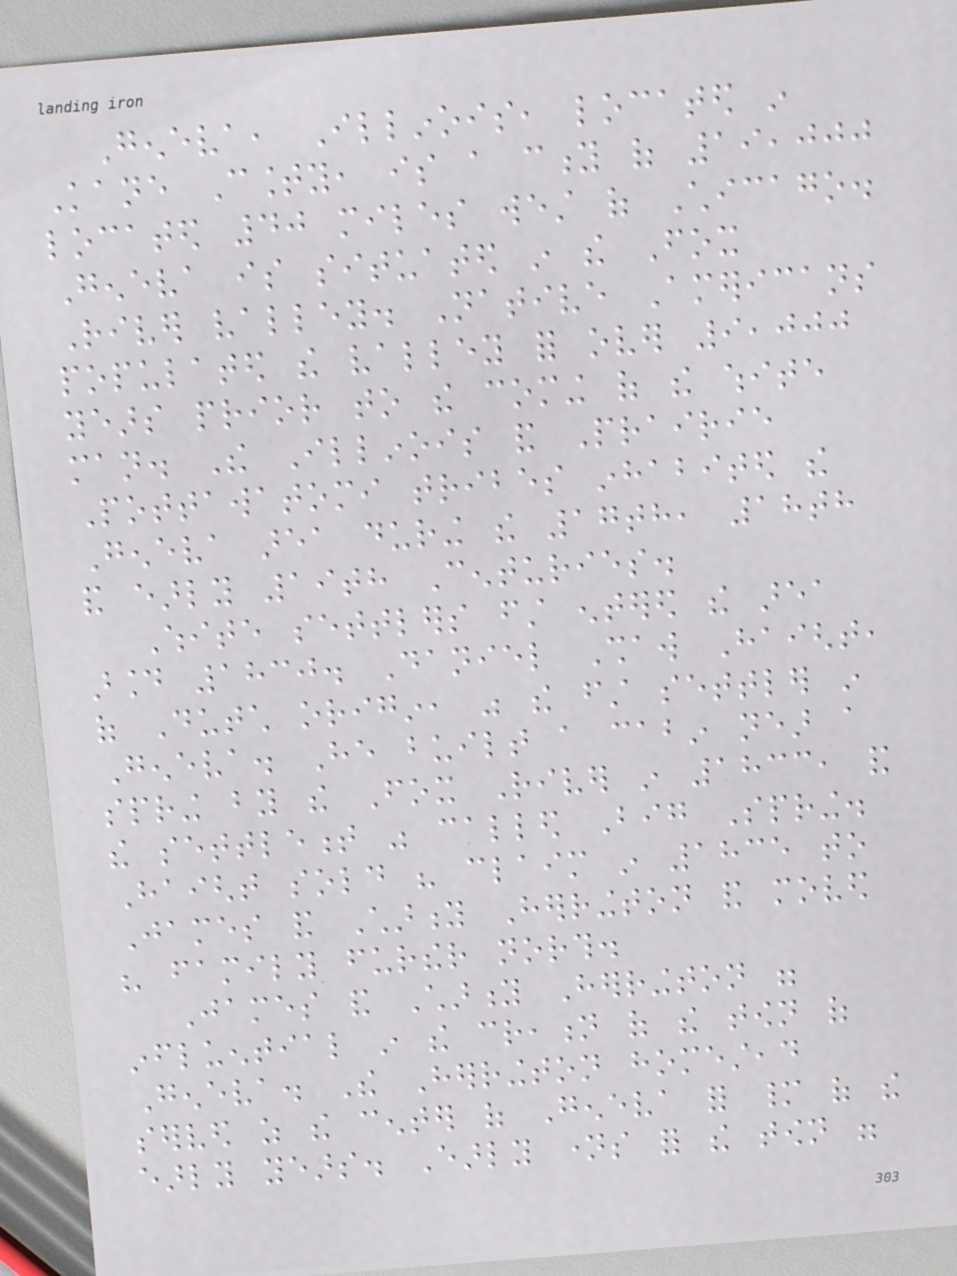Geneva, Illinois, located in
Kane County, is a city of 19,000
located 40 miles west of Chicago.
Geneva is situated in the Fox
River valley. Native Americans
populated the valley for over 9,000
years prior to the coming of the white
man. The Illinois and Prairie
Pottawatomi tribes inhabited the
Geneva area during the 17th, 18th
and early 19th Centuries.
White settlers first entered the area
around 1830. Daniel Shaw Haight,
of Dutch origin, was the first settler in
Geneva. He built a cabin near a
spring by the Fox River in 1833, and
the settlement was called Big Spring.
Haight sold his claim in 1835 to
James and Charity Herrington and moved
his family further north.
James and Charity Herrington were
influential in the creation of the town of
Geneva. The Herrington homestead
served as the center of Geneva for many of the
early years. Early names for the town were
